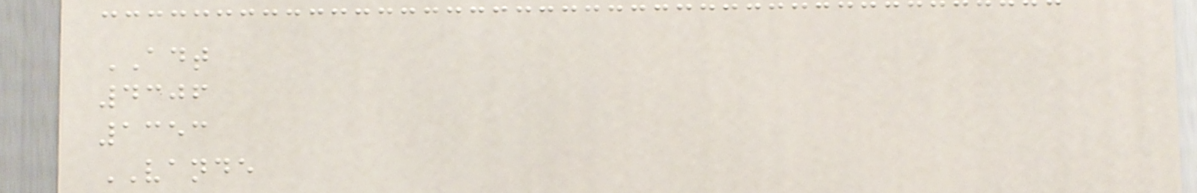ADT
4306
1353
VANDE
